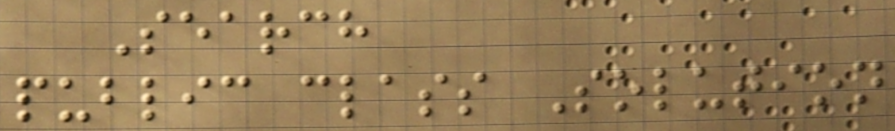Search
public class Solution
